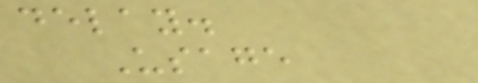delay.
Usage
